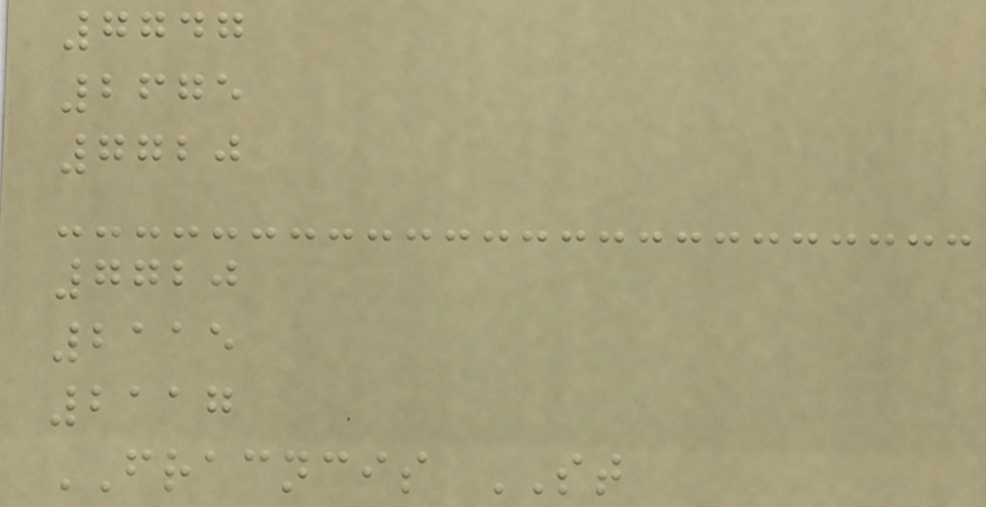7747
2675
7720
7720
2115
2117
FRACNCIS ST
